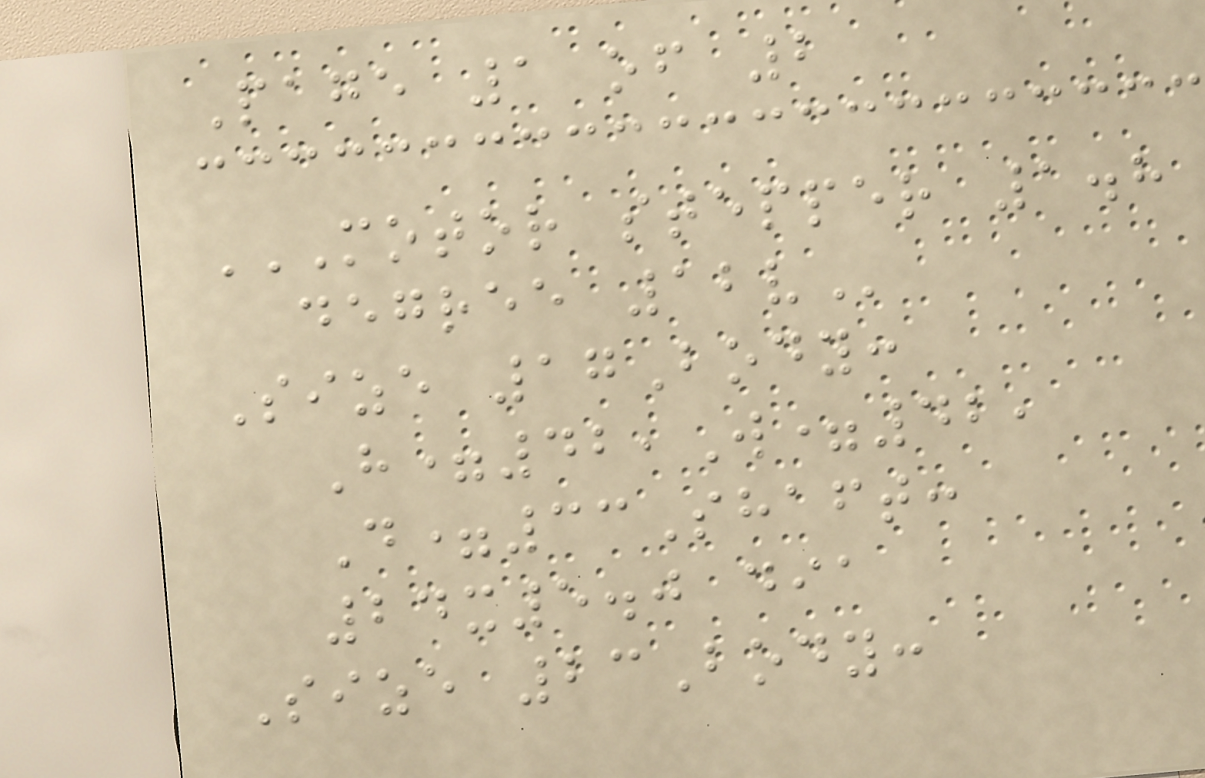Page 1 of 2
MOTOR STEPPER 1.8
DEGREE 12V
Size 17Body:
H=42,W=42,
D=33Shaft:
24x5.0 dia
Size 23Body:
